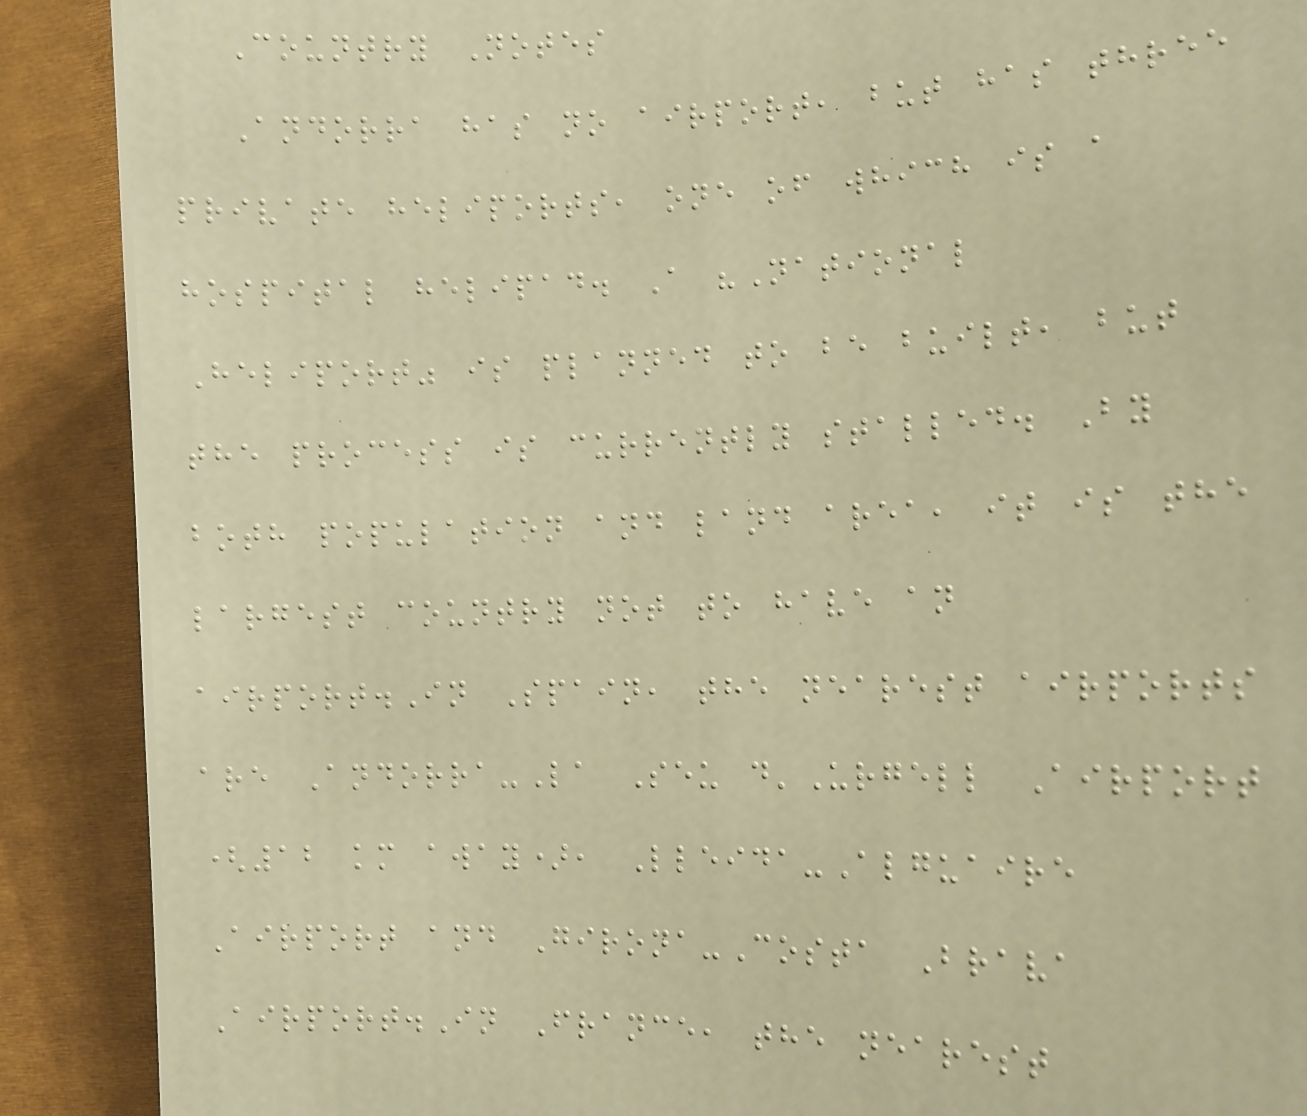Country Notes
Andorra has no airport, but has three
private heliports, one of which is a
hospital helipad. A "National
Heliport" is planned to be built, but
the process is currently stalled. By
both population and land area, it is the
largest country not to have an
airport.In Spain, the nearest airports
are Andorra-La Seu d'Urgell Airport
(12 km away), Lleida-Alguaire
Airport and Girona-Costa Brava
Airport.In France, the nearest
